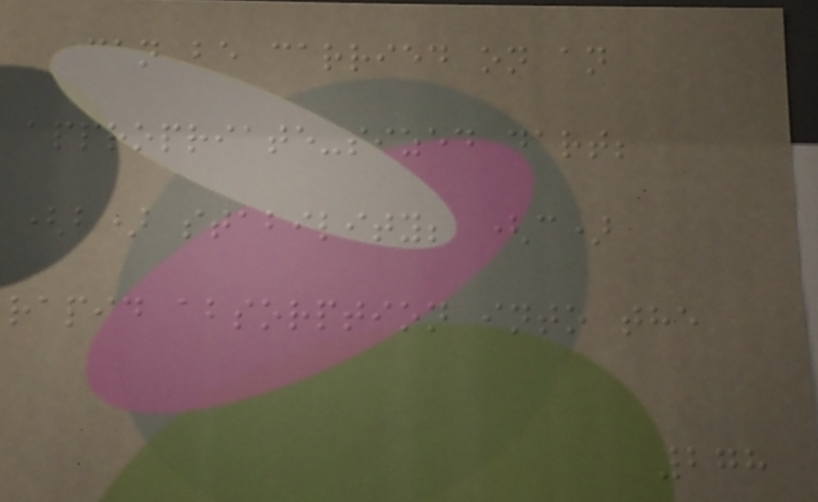can be carried on an
appropriate-sized dart;
(b) stability; (c)
rapid absorption into the
278
